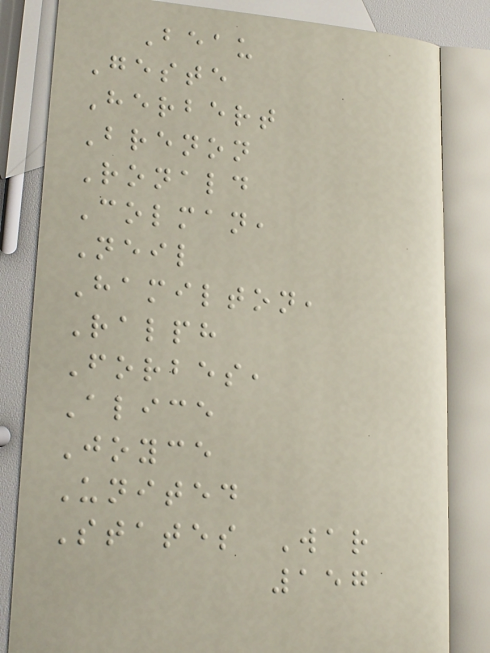Beau
Geste
Herbert
Brenon
Ronald
Colman,
Neil
Hamilton,
Ralph
Forbes,
Alice
Joyce
United
States War
157
